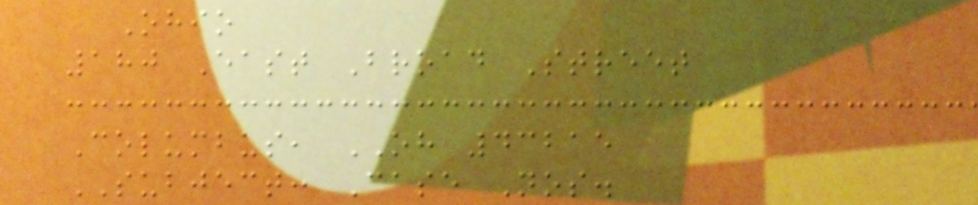Ohio
180 East Broad Street
Columbus, OH 43215
SUBJECT: Case Nos.
